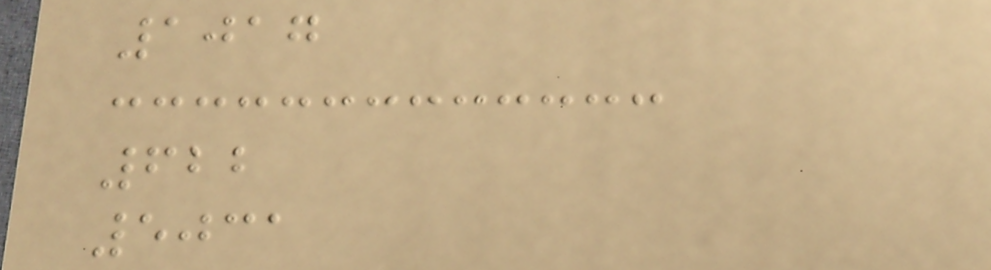1017
622
5031
